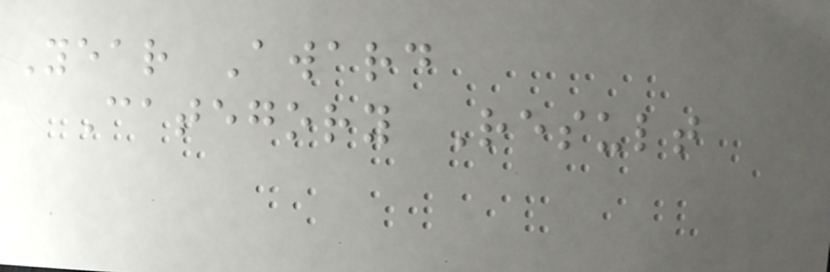Year Award
Category Result
